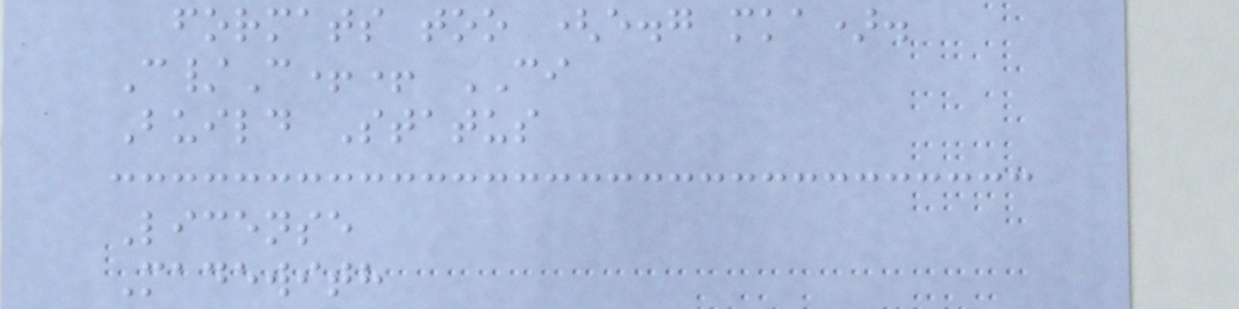formats too (e.g mka).
C/C++ CI
Build Status
License
Madewith
